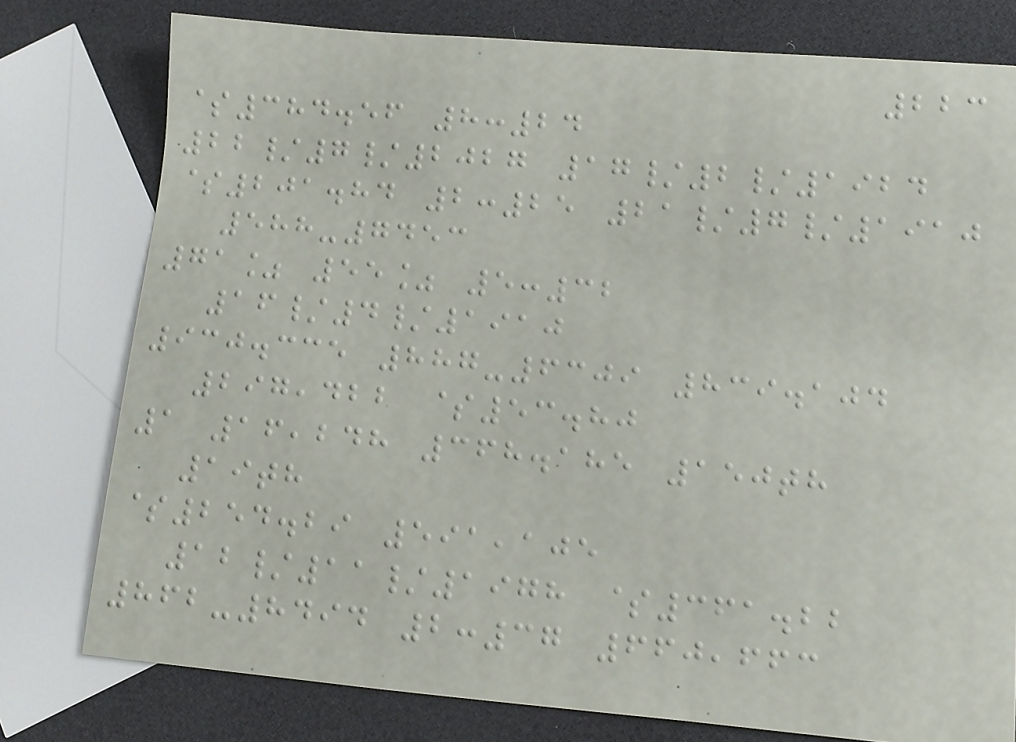223
$384.56 8:24
22/7/2027 17/2/1924
$201.84 2:25 21/7/1910
588-7453
71% 55% 5:32
16/4/1910
930.335 887-6309 839.104
297,422 $53.80
1 16,248 368.185 150th
19th
$254.29 591,105
12/11/1978 $361.22
862-8494 2:37 660,663
